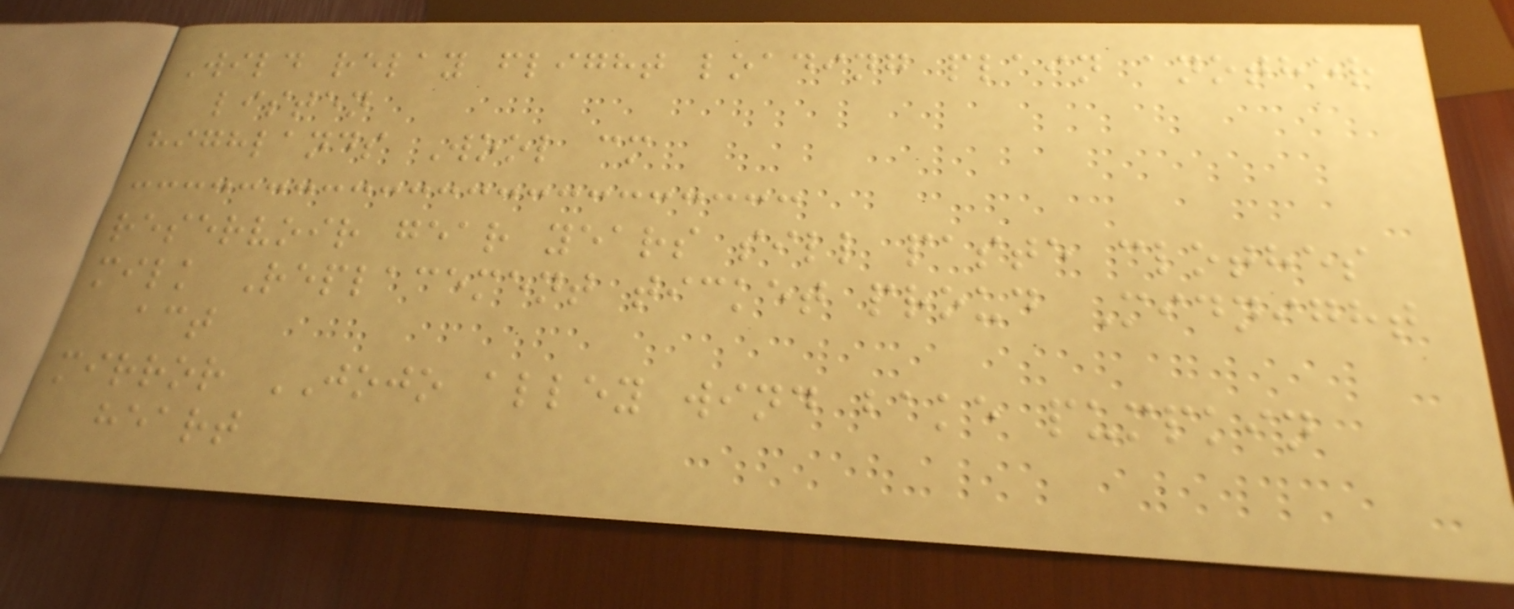Wild relay flight loading plain another
listen
highlands Wool cm
reservoir gear years sill paste clothes
milk Replacement ticket proud Midnight
act
mirror JOJO alley wind bake pumpkin
heart
